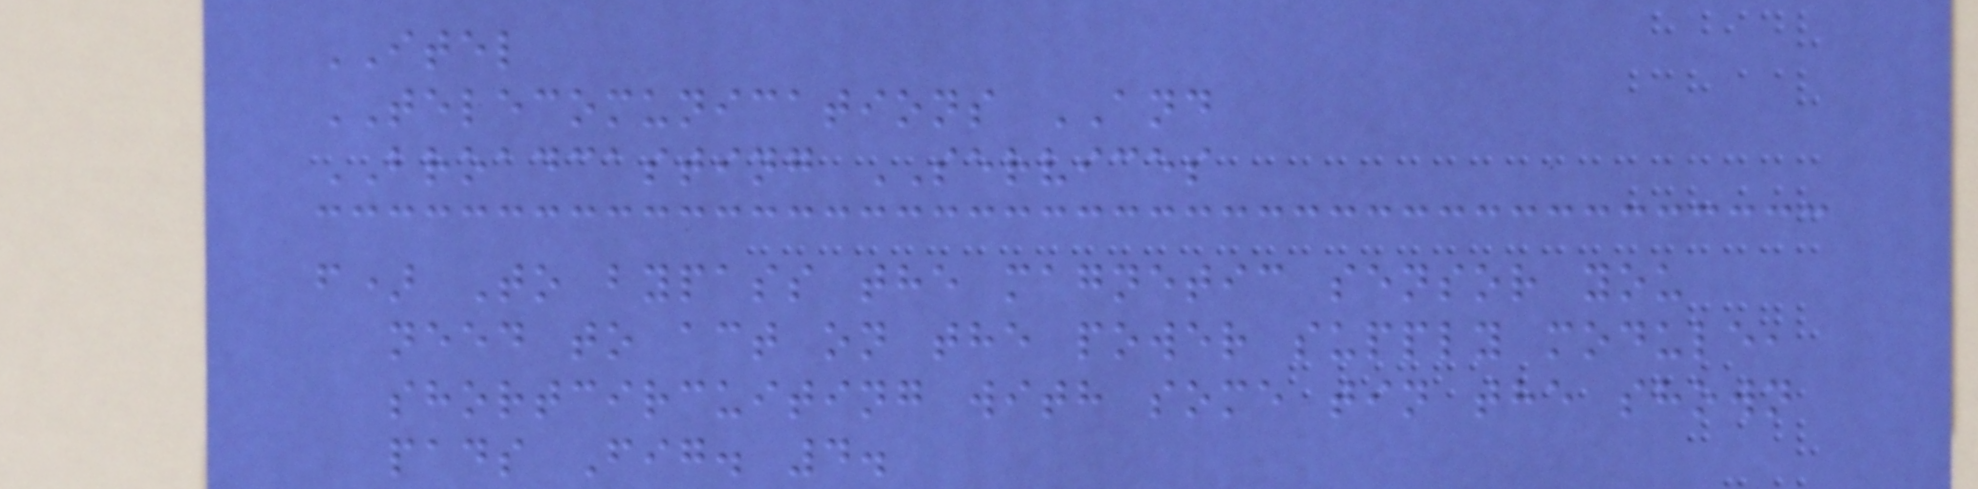ITEL
TELECOMUNICATIONS AND
BROADCASTING SERVICES
f) To bypass the magnetic sensor you
need to act on the power supply module,
shortcircuiting with some tin the shown
pads Fig. 4.
